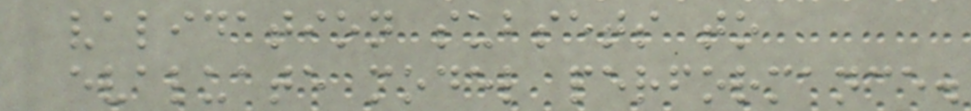validation subsets to
evaluate model performance.
